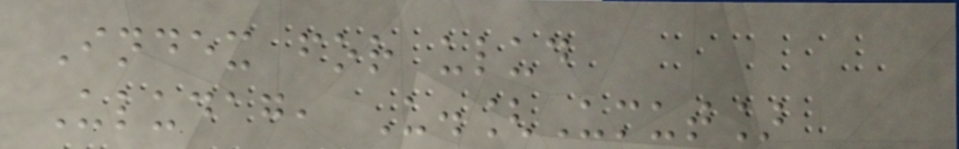Index for ulud
Uludag, U.[Umut]
